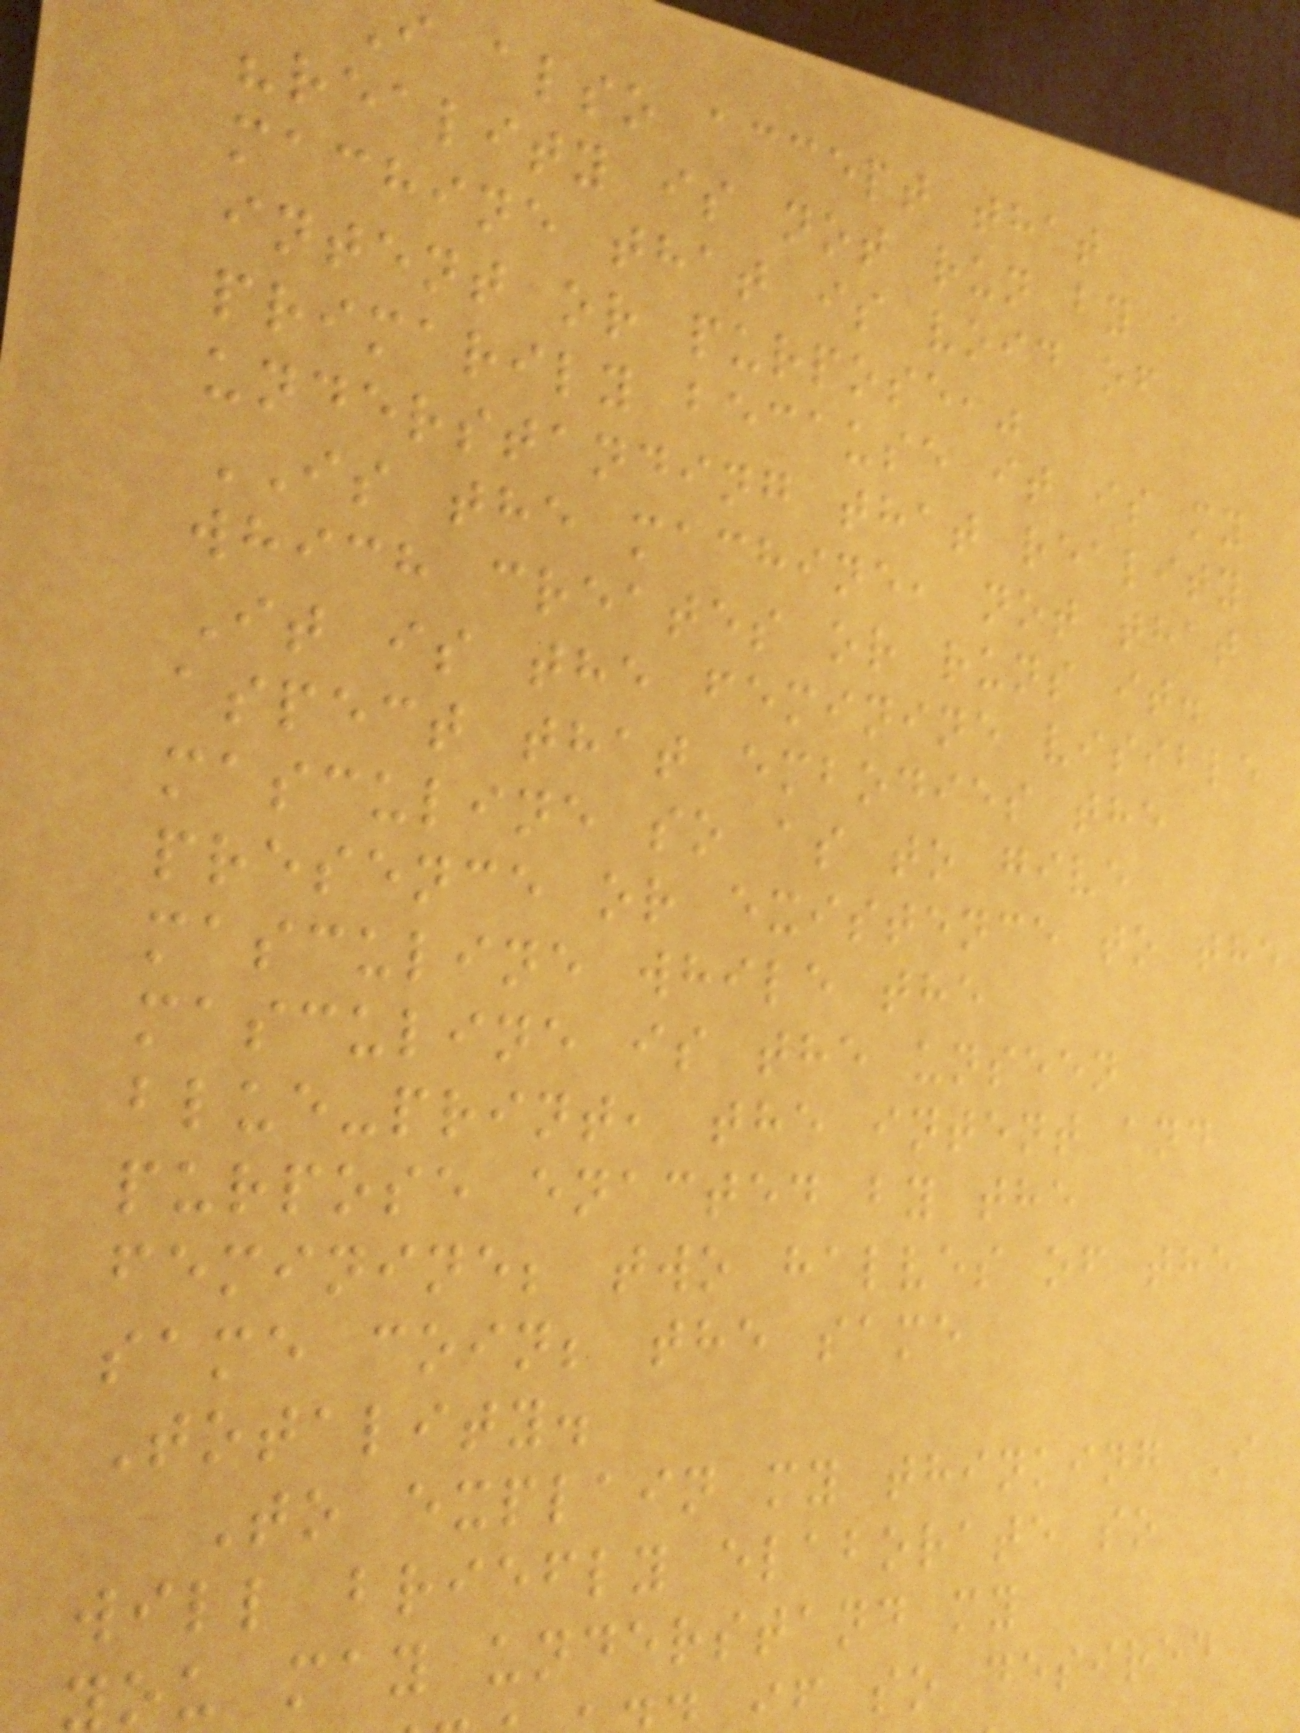i also accept that
"reality is not run by a
machine that is void of
intent or purpose,"
primarily because it is my
understanding that reality
IS the machine, not that
which creates or runs it.
It is the feminine visible
aspect that embodies the
masculine so as to give
presence or existence to the
masculine while the
masculine is the unseen
blue-print, the intent and
purpose enacted by the
feminine; two halves of the
same coin; the same
Totality.
To explain my thinking I
will briefly elaborate so
ou may understand my
if so desired
